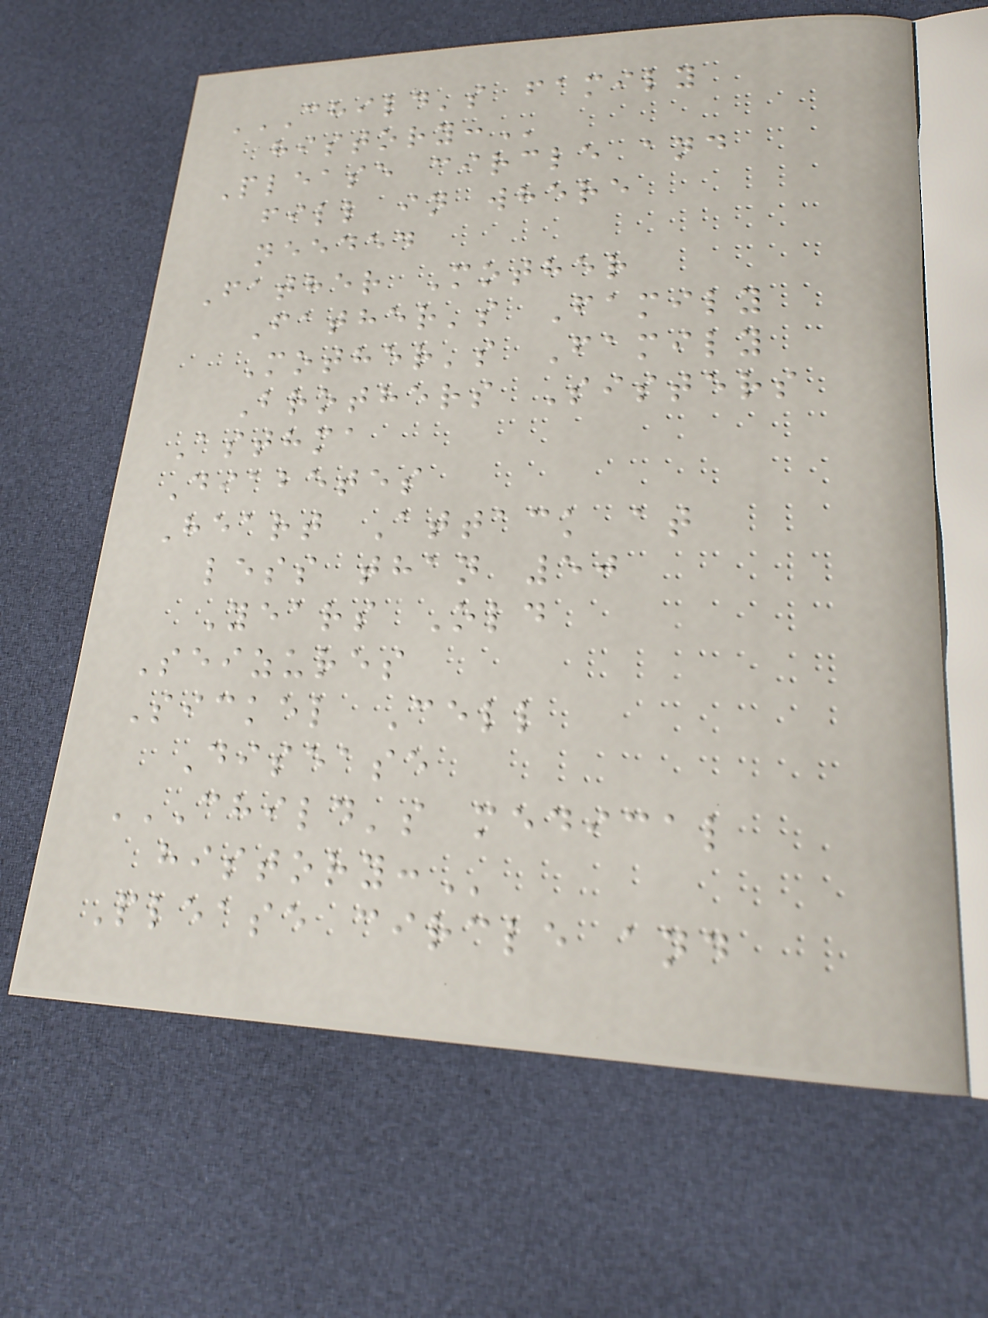CHILD'S FAMILY
HISTORY:
Please circle and
fill in where
needed
Father Mother
Father's Family
Mother's Family
Brothers Sisters
Asthma
Diabetes
Heart Attack at
less than 50
Years Old
Seizures
Sickel Cell
Disease
CHILD'S MEDICAL
HISTORY:
Please circle and
